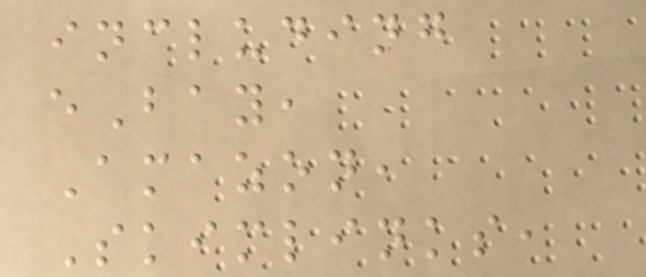including
eBay,
Amazon,
Skimlinks,
